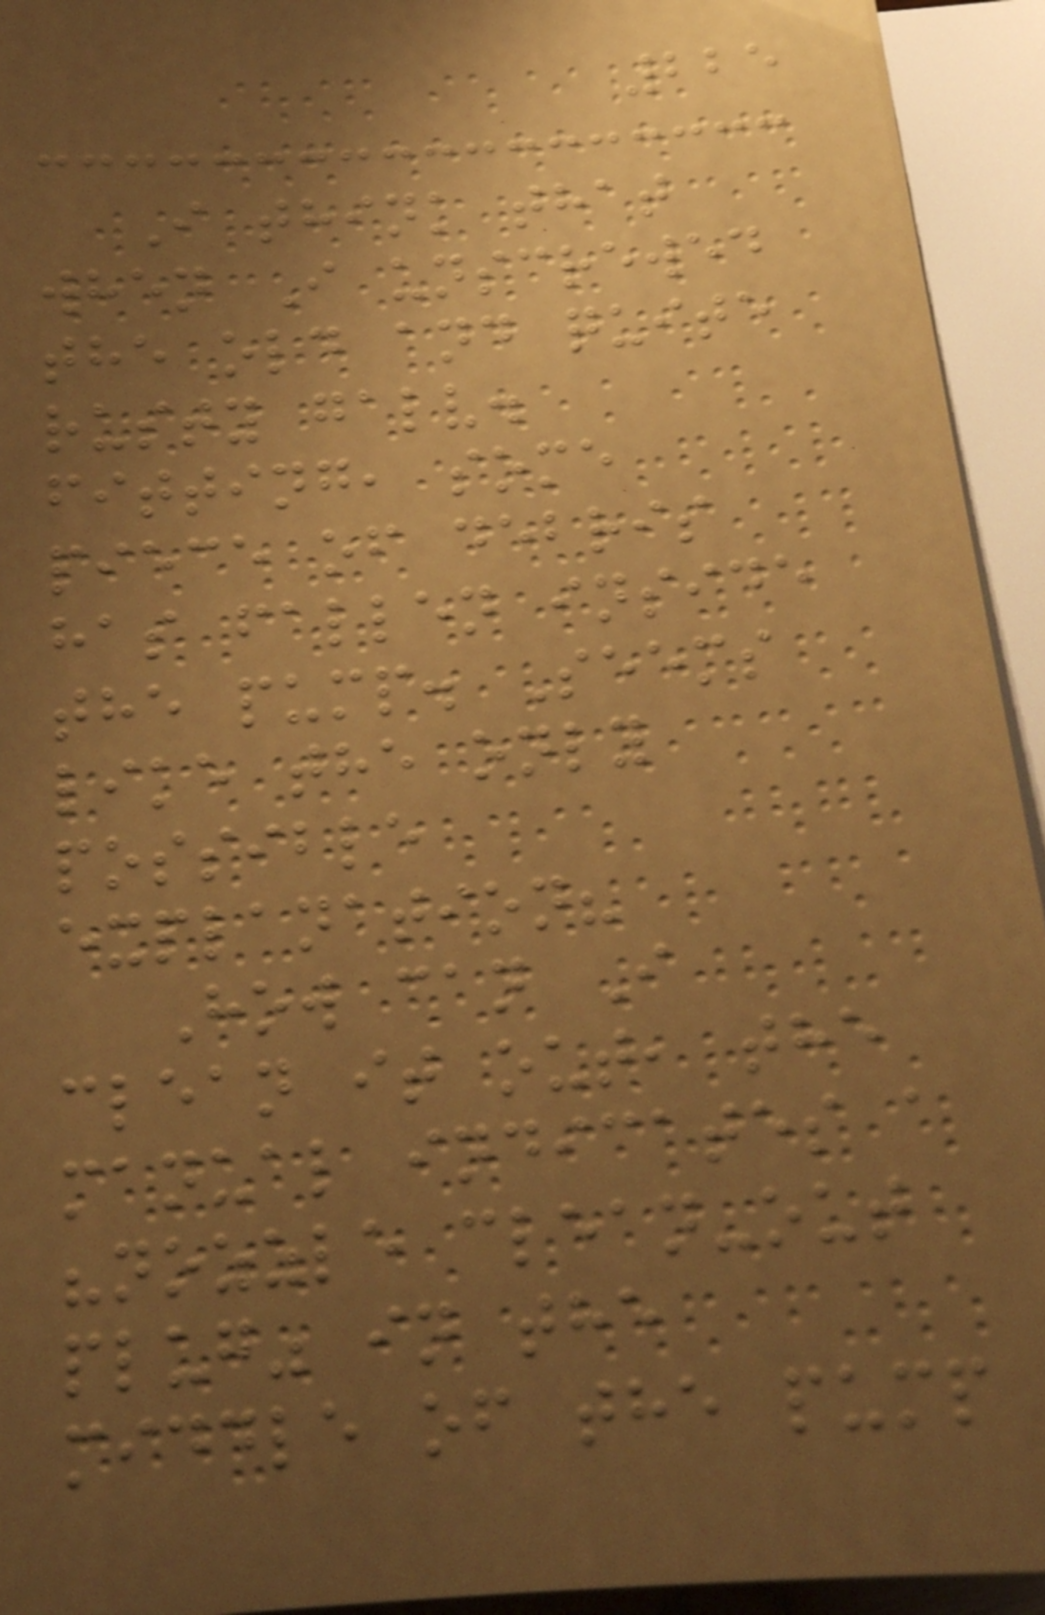225
I think that
when I unscrewed
the old and quite
rusty galv.
fitting, some
piece of debris
has fallen inside
the pump. Seems
like the only
possible
explanation?
How can I
clean it out, the
manual indicates a
"nozzle clean-out
plug" in the
middle of the pump
